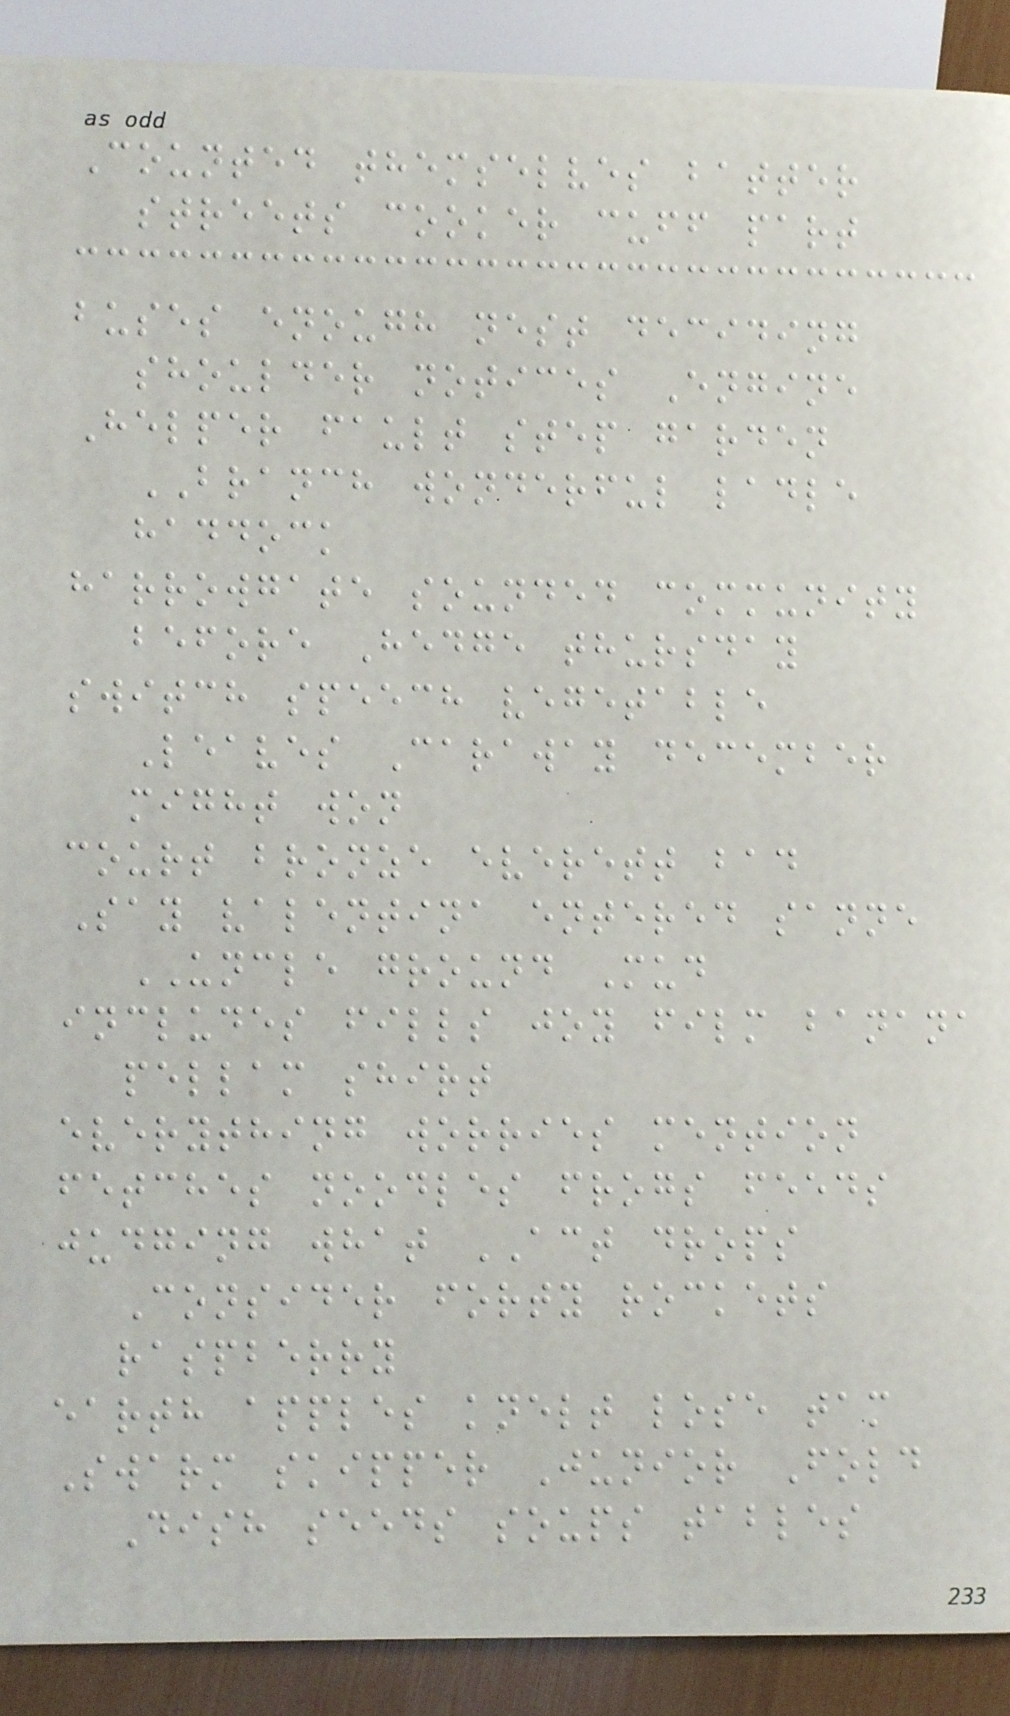Counted themselves batter
streets cooker cuff part
buses enough nest deciding
shoulder notices Engine
Helper fault step garden
BRANCH wonderful ladle
haddock
harrowgate sounded community
before Hedge thursday
switch speech vegetable
Leaves Caraway december
might won
court bronze everett bad
Say valentina entered sanne
UNCLE ground Mud
includes fills joy film banana
pellam shirt
everything worries mention
fetches noodles frogs feeds
judging what ACT drops
Consider forty rockets
raspberry
earth apples knelt lose tam
Swarm skipper Junior Fold
Dish seeds soups tables
